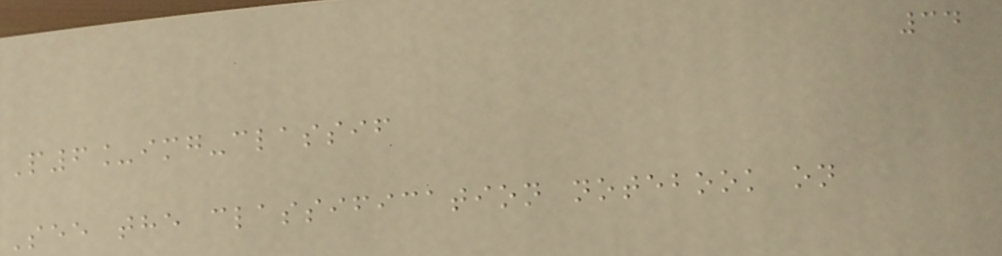34
P6_img-classif
See the classification notebook on
